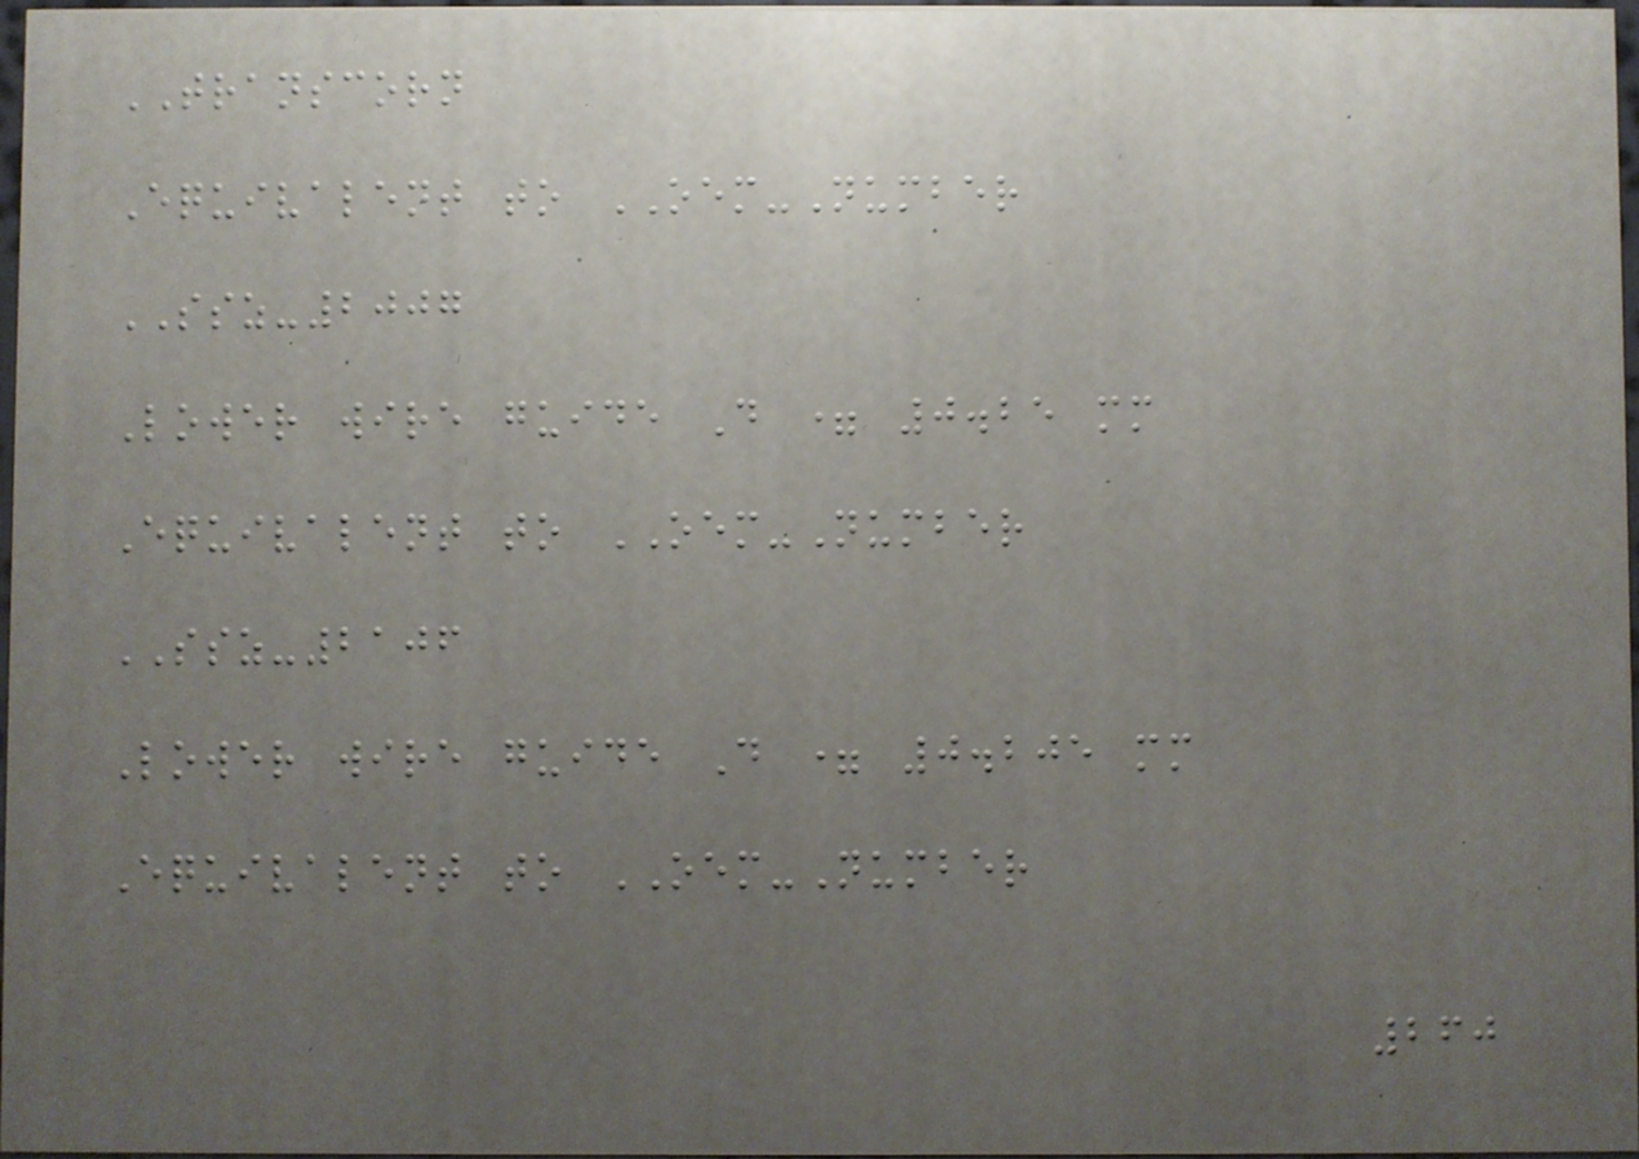TRANSCORN
Equivalent to OEM-Number
SSZ-2007
Lower wire guide D = 0.25 mm
Equivalent to OEM-Number
SSZ-2106
Lower wire guide D = 0.205 mm
Equivalent to OEM-Number
260
